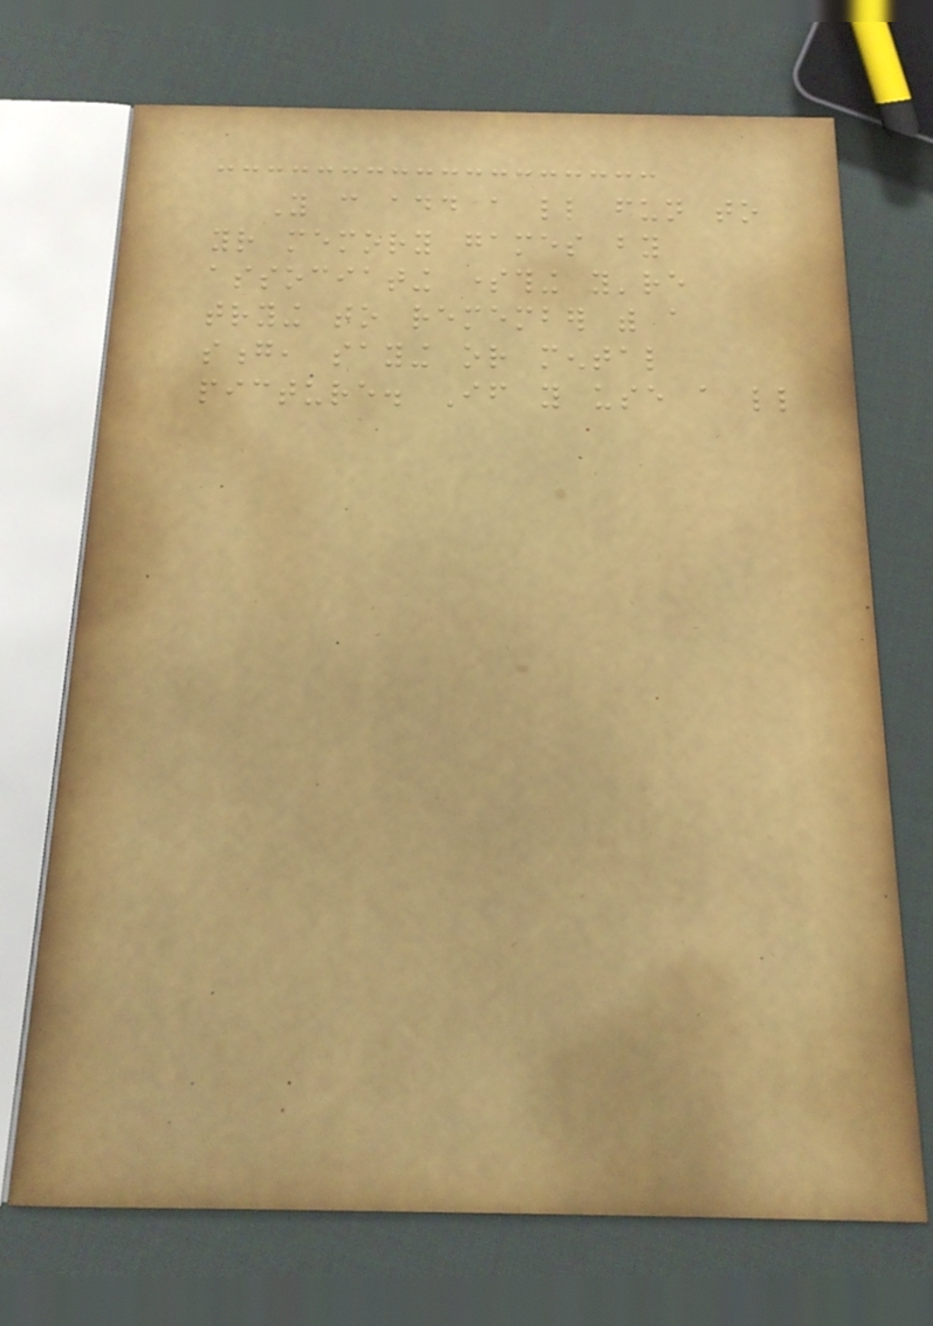You can add a little fun to
your memory games by
associating something you're
trying to remember with a
song, saying or mental
picture. If you use a little
